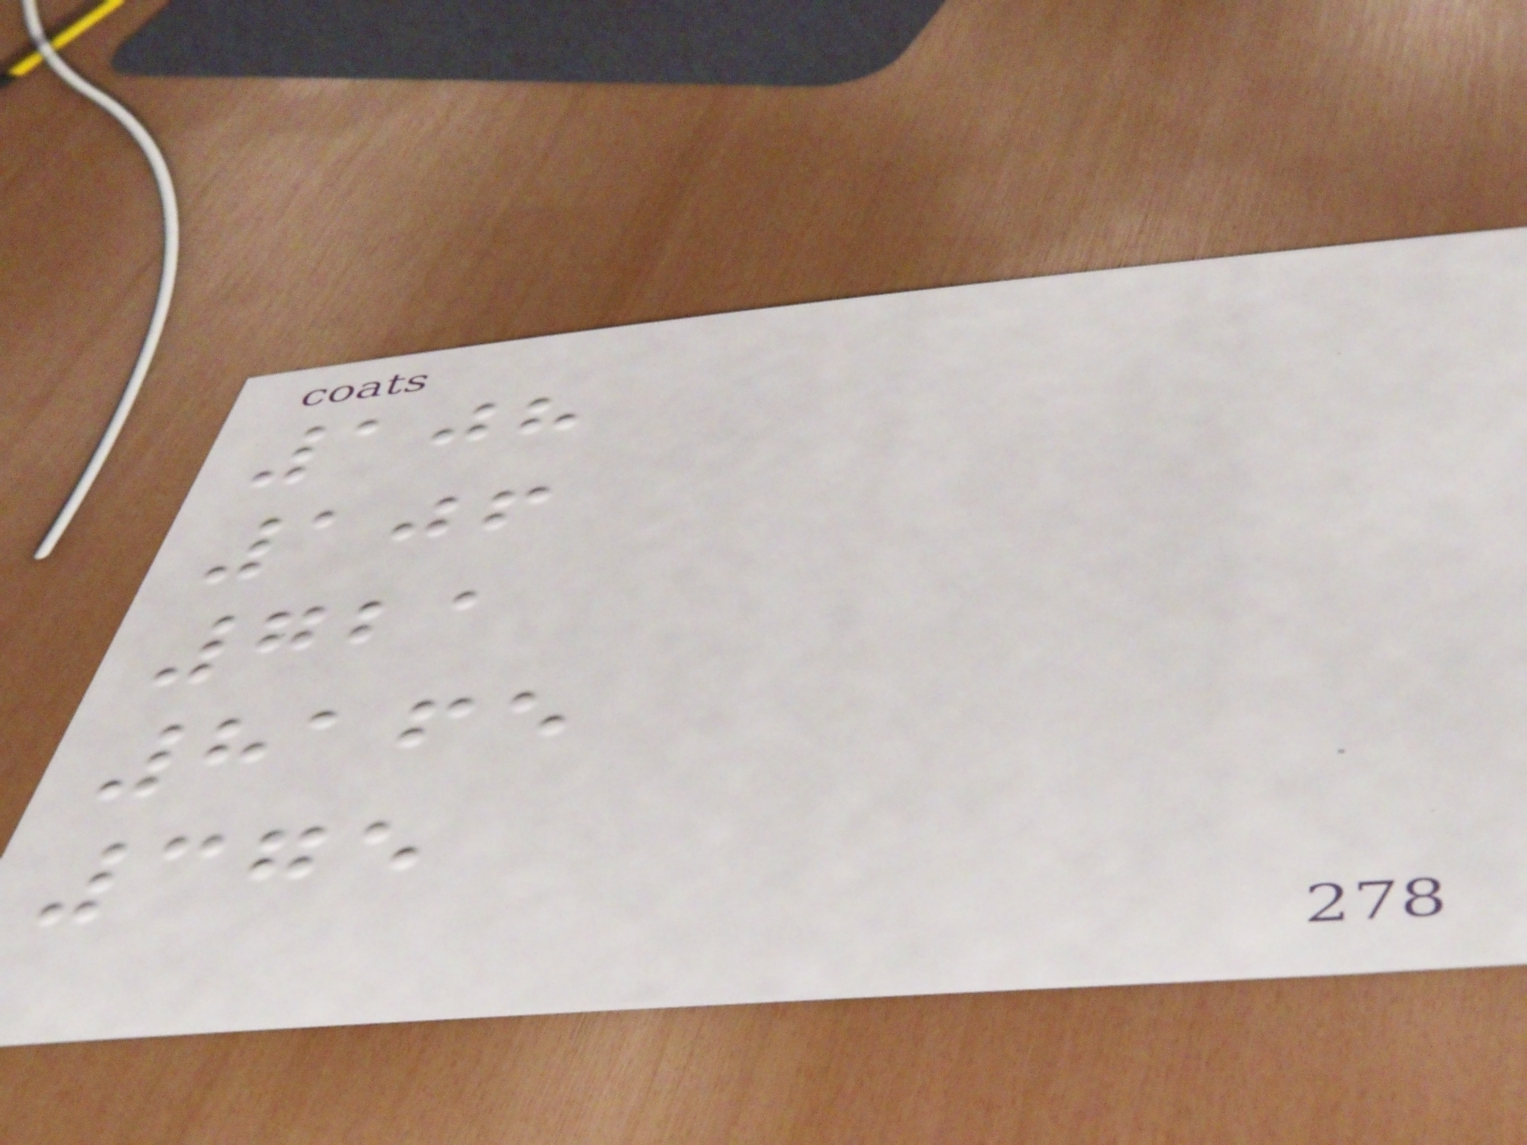108
106
721
8165
375
